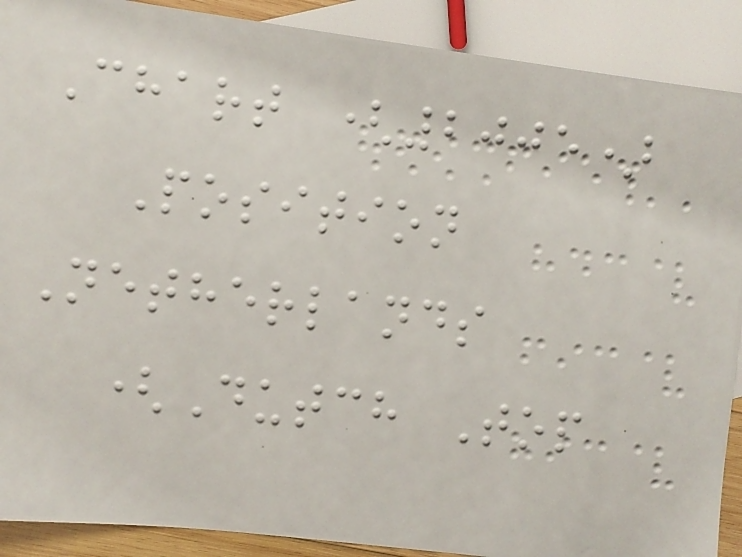Chart (2005)
Position
Netherlands
(Dutch Top
